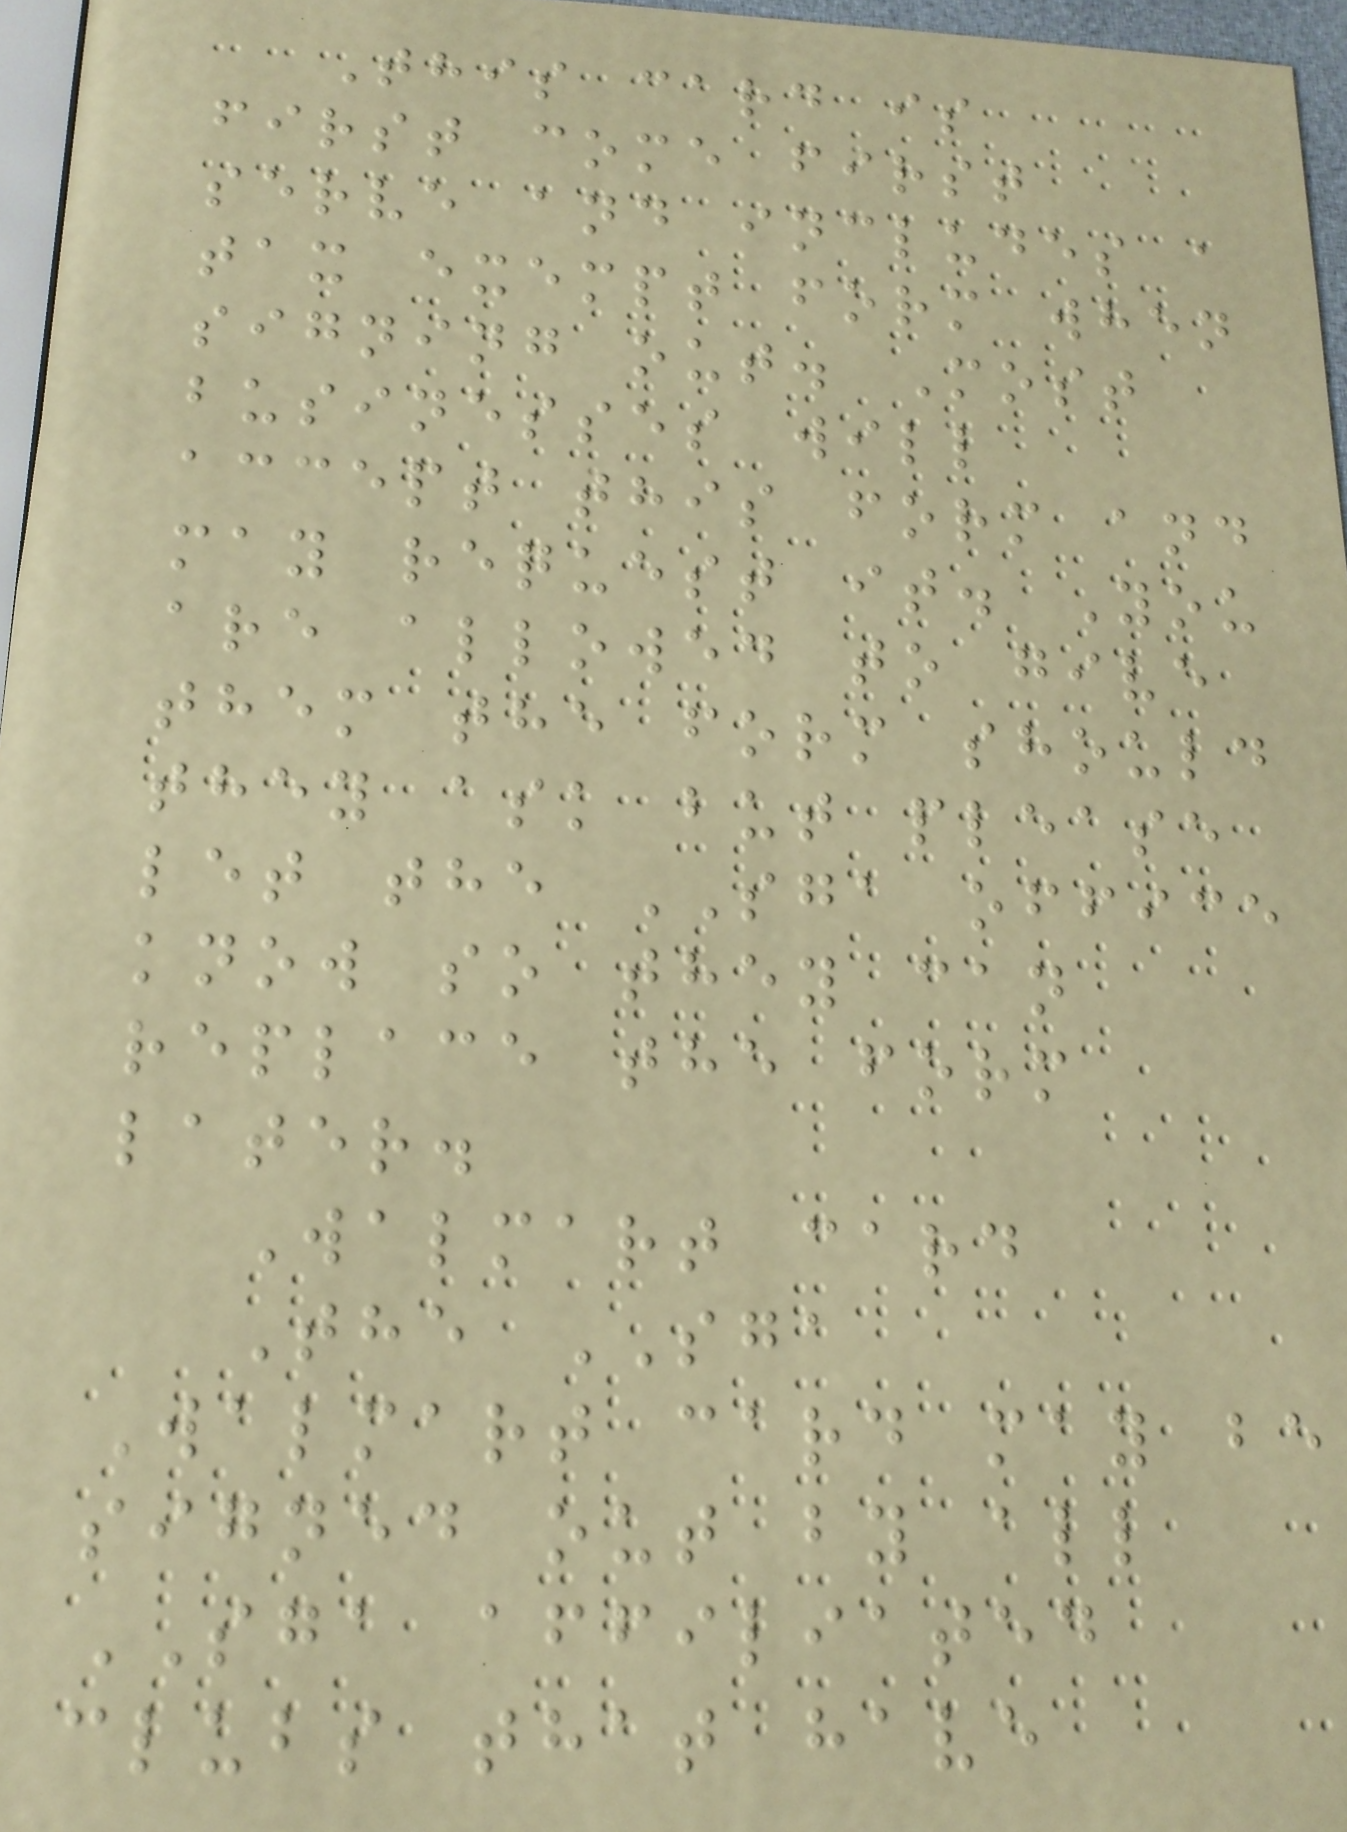This card is
first come first
serve and includes a
tax exempt form when
signing out. Most
businesses will
accept this form and
may request it. You
are allowed to give
them the form should
they ask but please
let the SGA office
know so they can
replace the form
later.
Walmart card
The SGA
Walmart card may be
signed out by all
SGA affiliated
clubs that have
